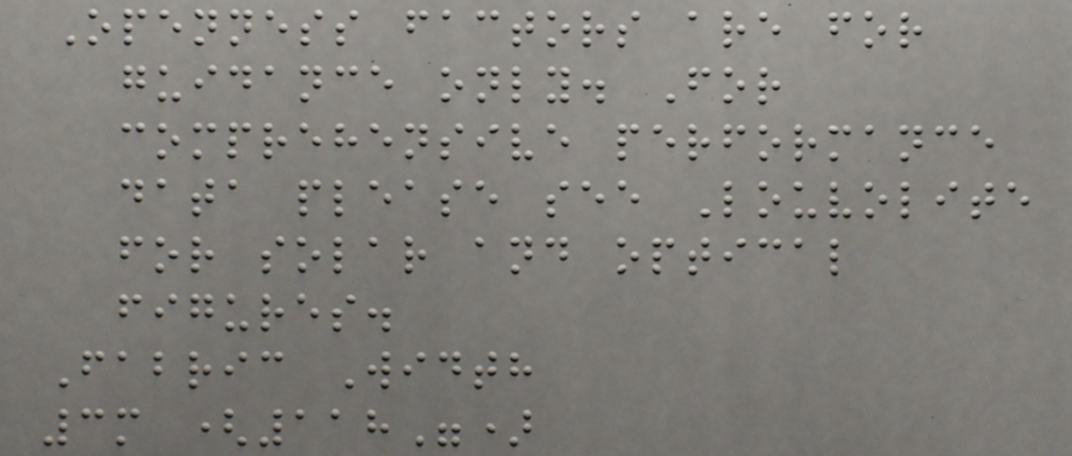Openness factors are for
guidance only. For
comprehensive performance
data please see Louvolite
for solar and optical
figures.
Fabric Width
3m (118")
